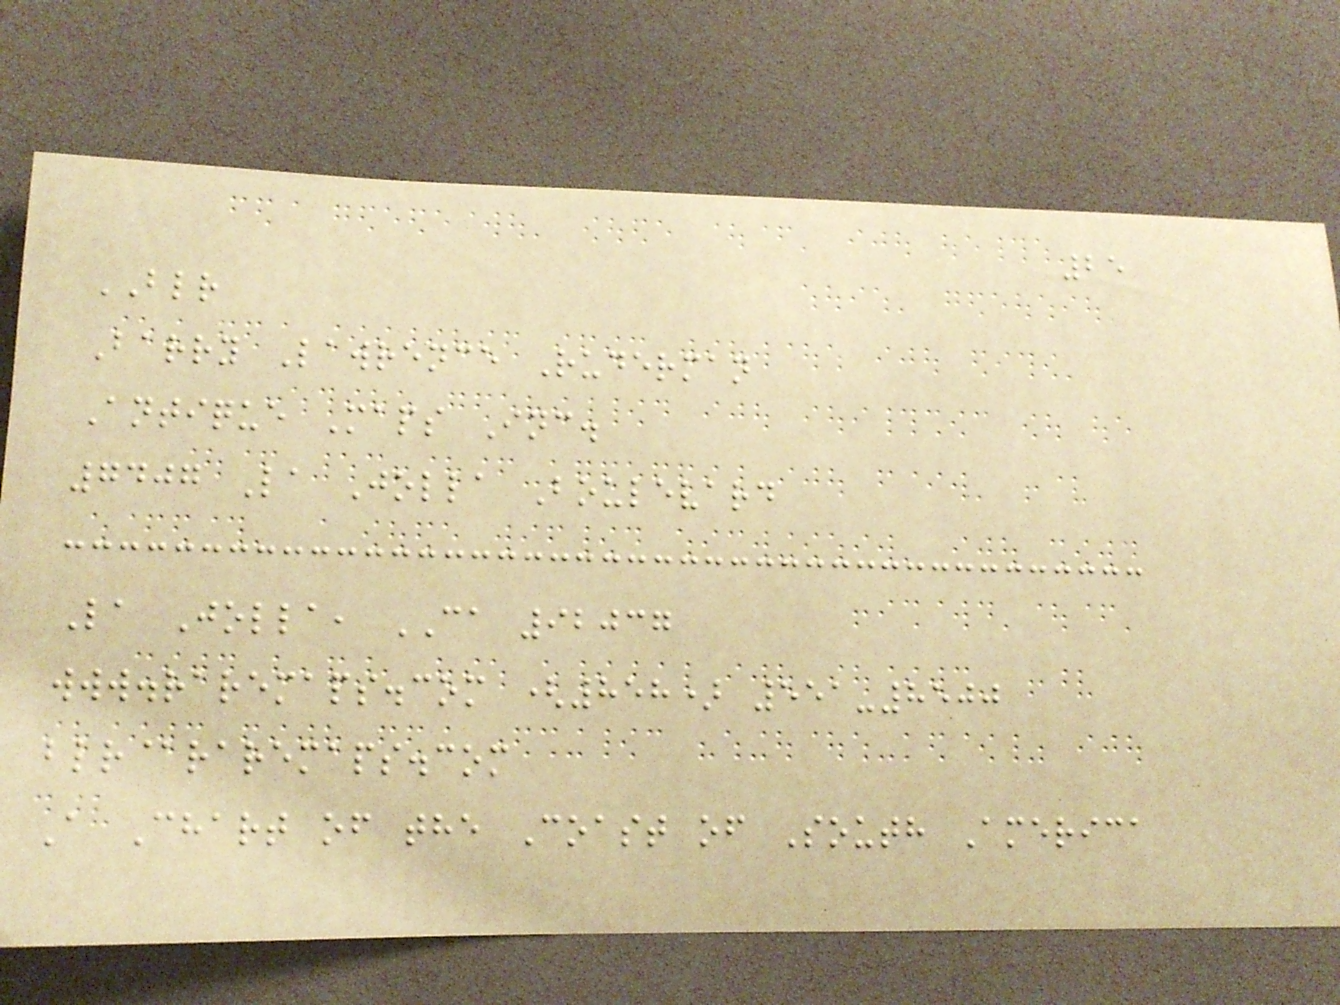25
BLR
Barry Lawrence Ruderman
Antique Maps Inc.
7407 La Jolla Boulevard
La Jolla, CA 92037
www.raremaps.com (858) 551-8500
blr@raremaps.com
A Chart of the Coast of South America
